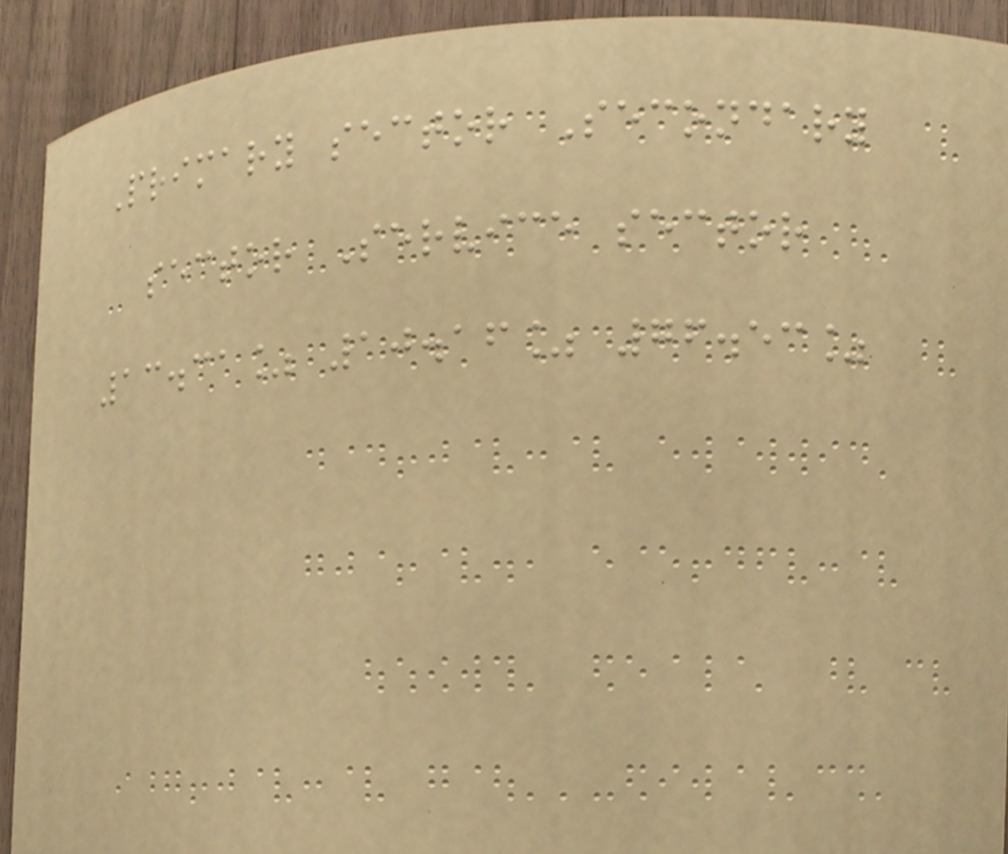Primary sector Secondary
sector Service sector
13.31% 10.16% 76.53%
